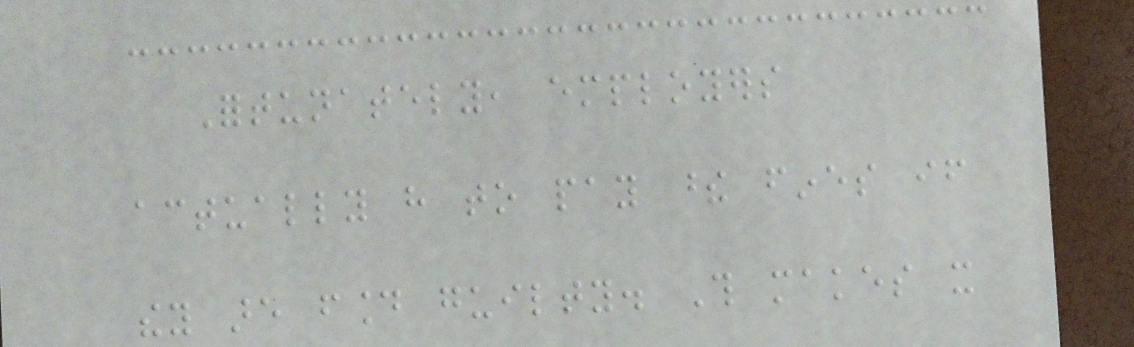Fortunately, employers
actually have to pay these fines if
they are found guilty. This makes it
